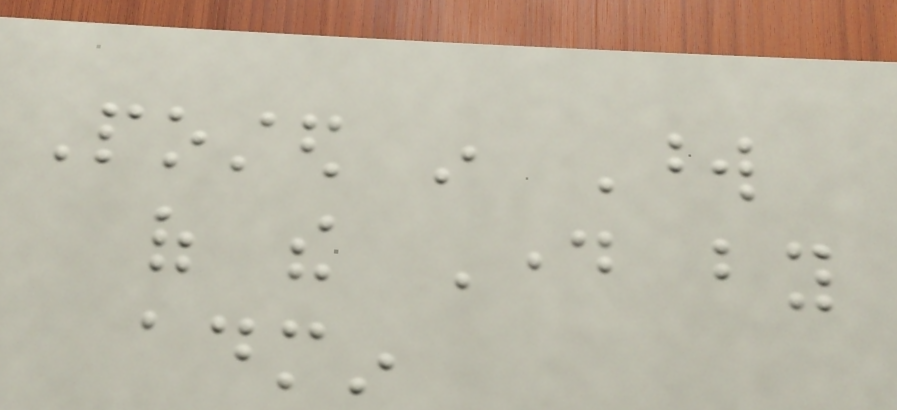Posted in Word
of the Day by
admin
